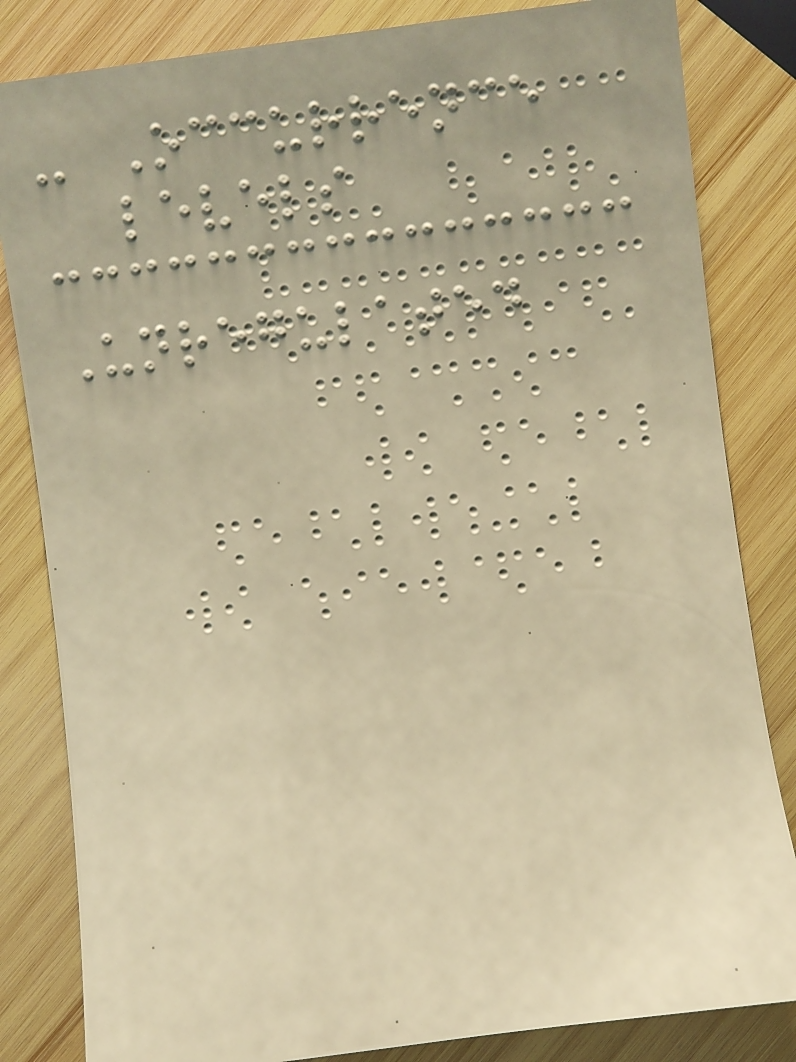- Occurrence
levels
Unregulated
